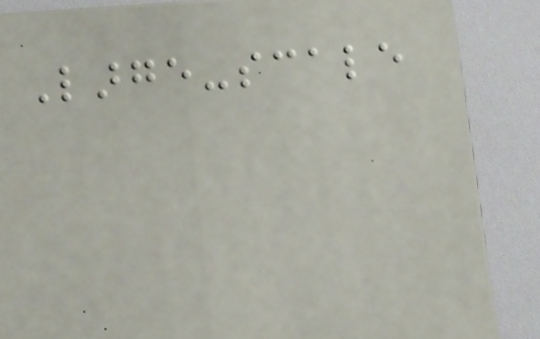Large-scale
